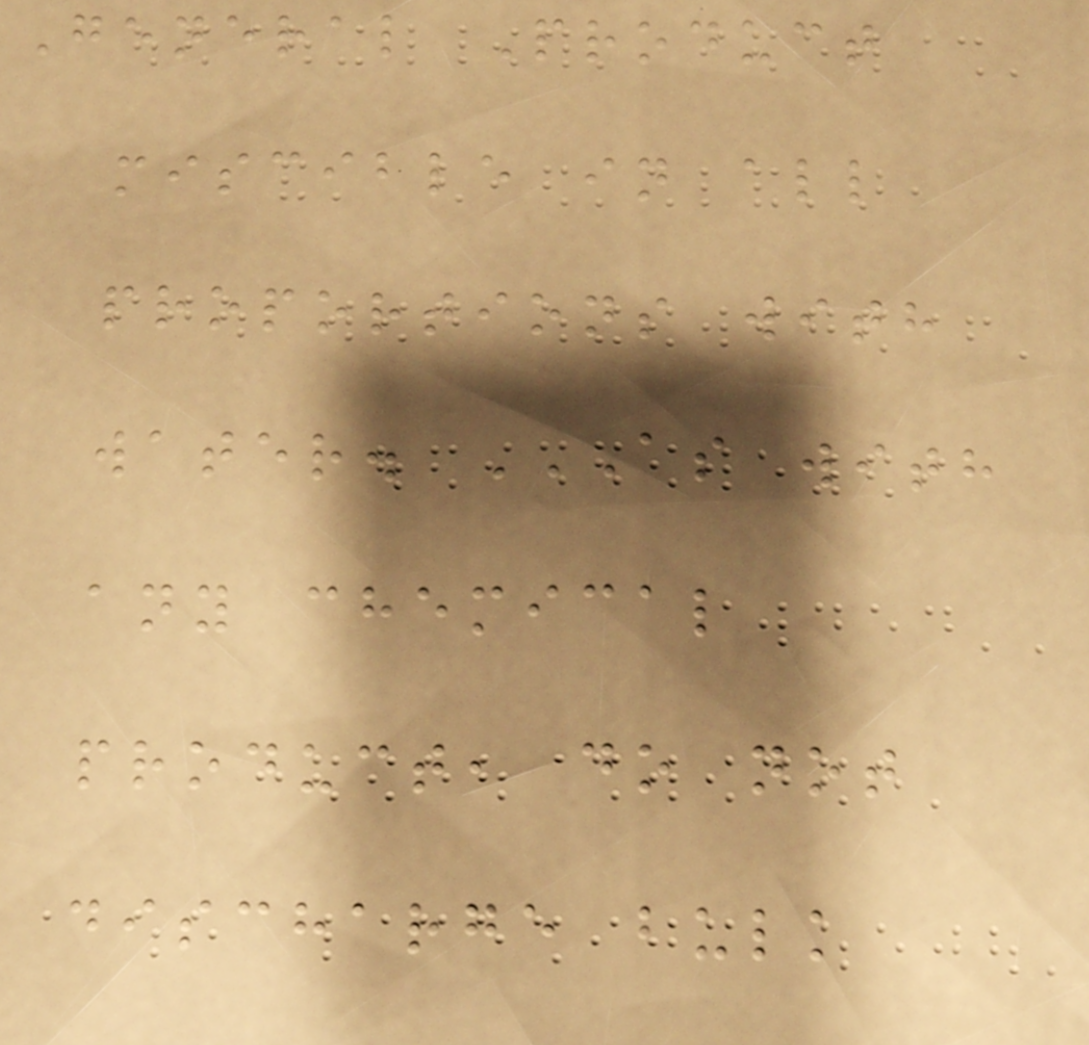General Product
miscible in all
proportions with
water. AS WITH
ANY CHEMICAL
PRODUCT, DO NOT
DISCHARGE BULK
